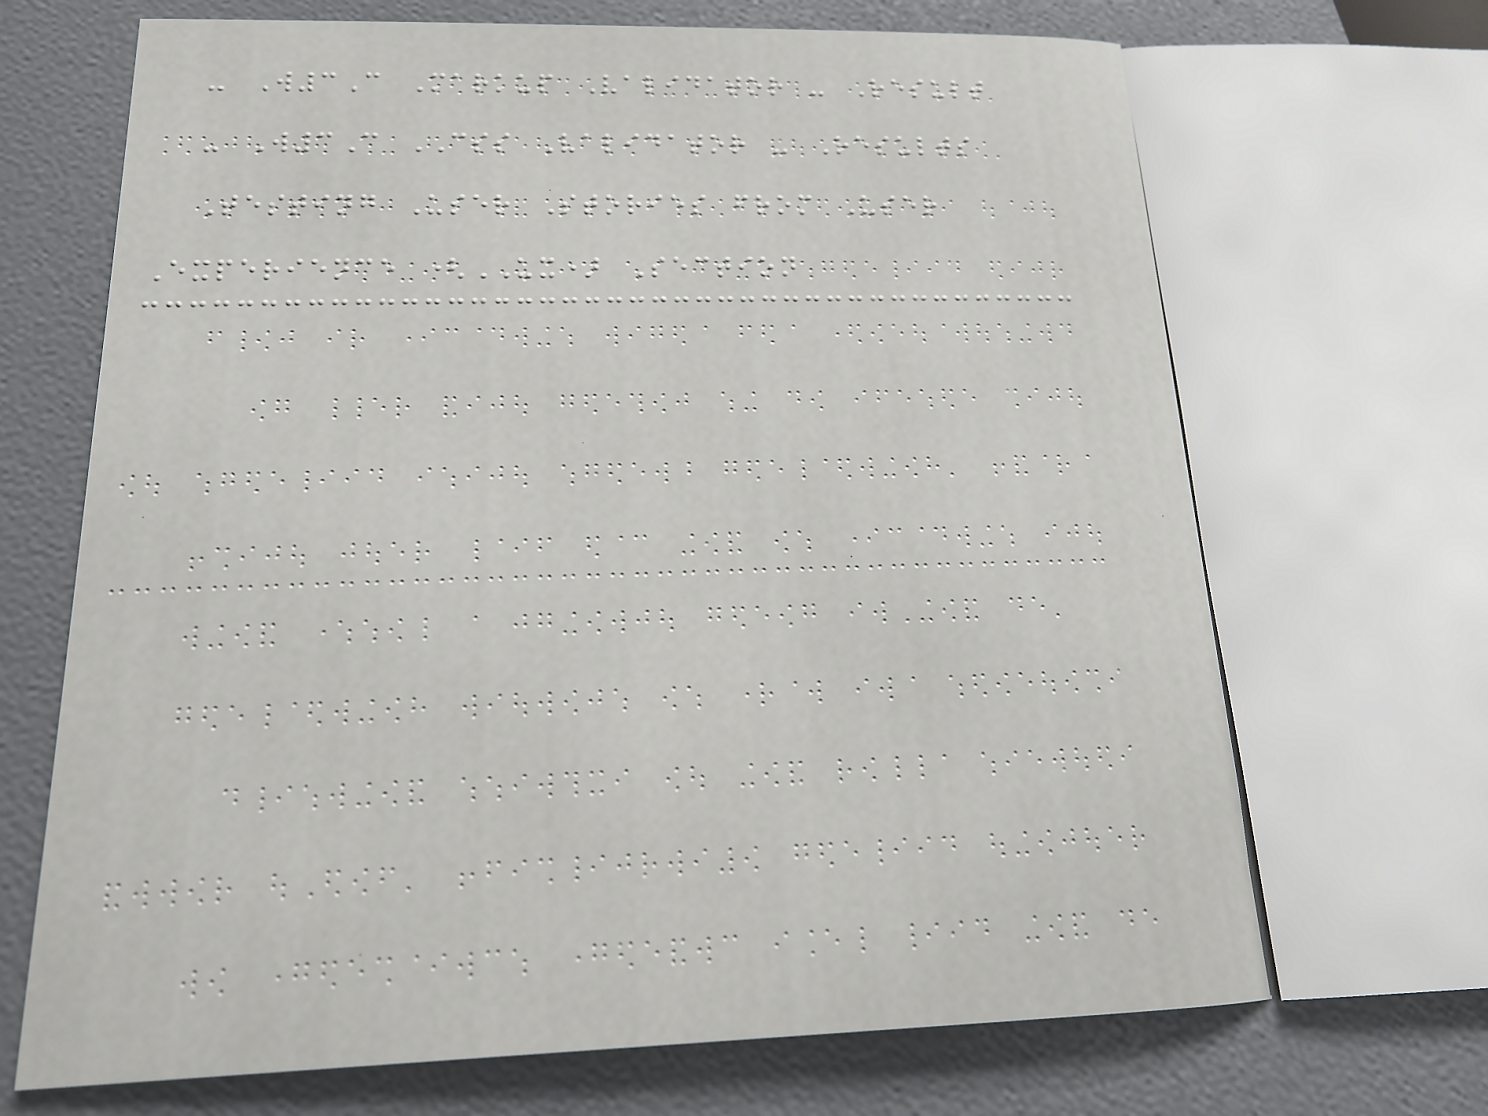- W3C Markup Validator - Result
- W3C CSS Validator - Results
Testing User Stories from User
Experience (UX) Section
